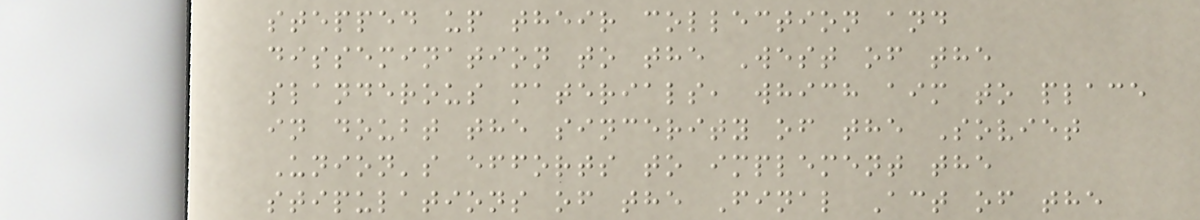stepped up their collection and
dissemination to the West of the
slanderous materials, which aim to place
in doubt the sincerity of the Soviet
Union's efforts to implement the
stipulations of the Final Act of the
